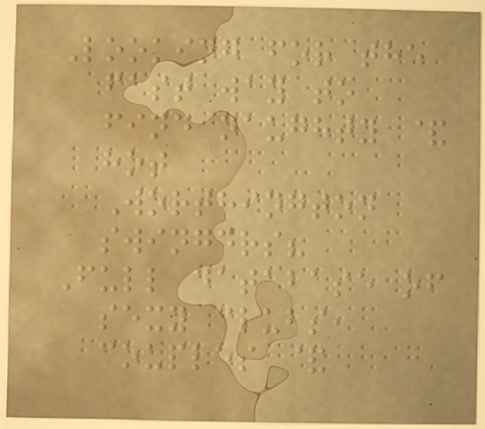Looking for the
fast way to
find naughty &
hot
Worthington
swingers?
Full database of
sexy clubs,
couples &
